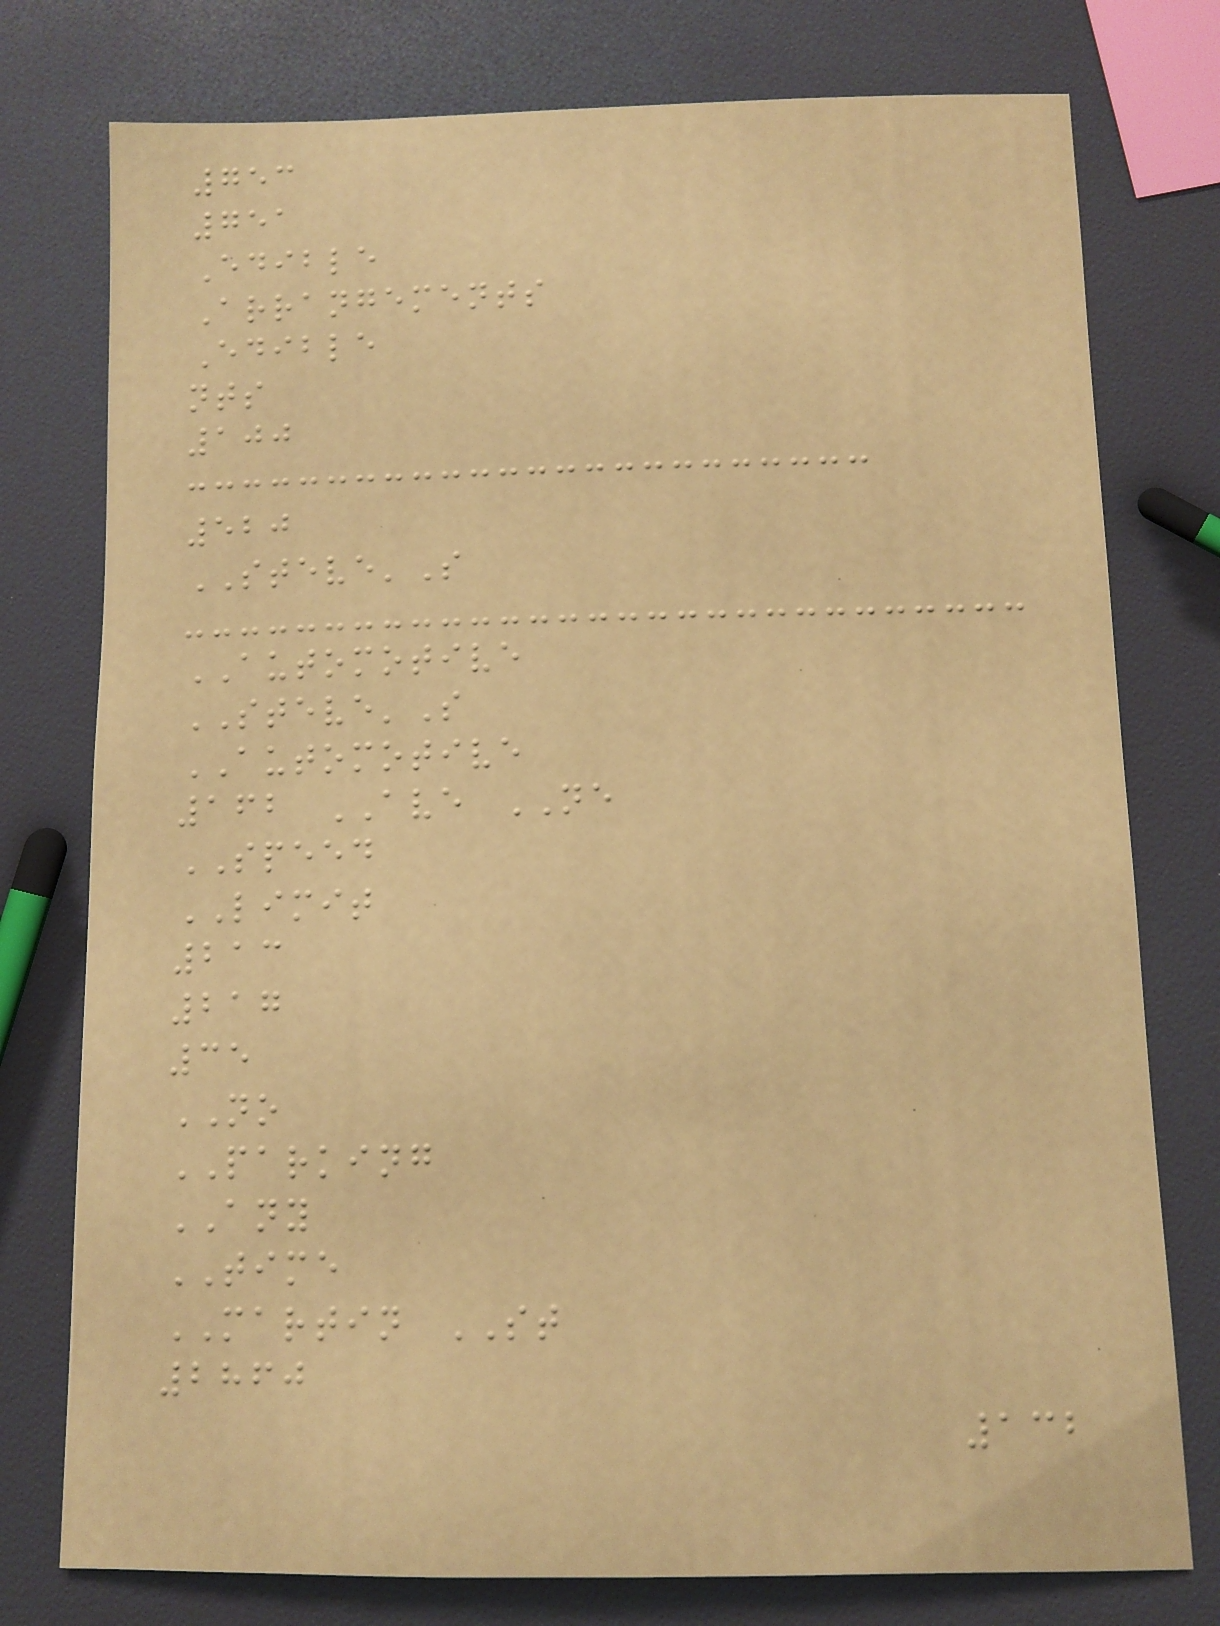753
751
Edible
Arrangements
Edible
nts
100
520
STEVE'S
AUTOMOTIVE
STEVE'S
AUTOMOTIVE
162 AVE NE
SPEED
LIMIT
213
217
35
NO
PARKING
ANY
TIME
MARTIN ST
2860
132
